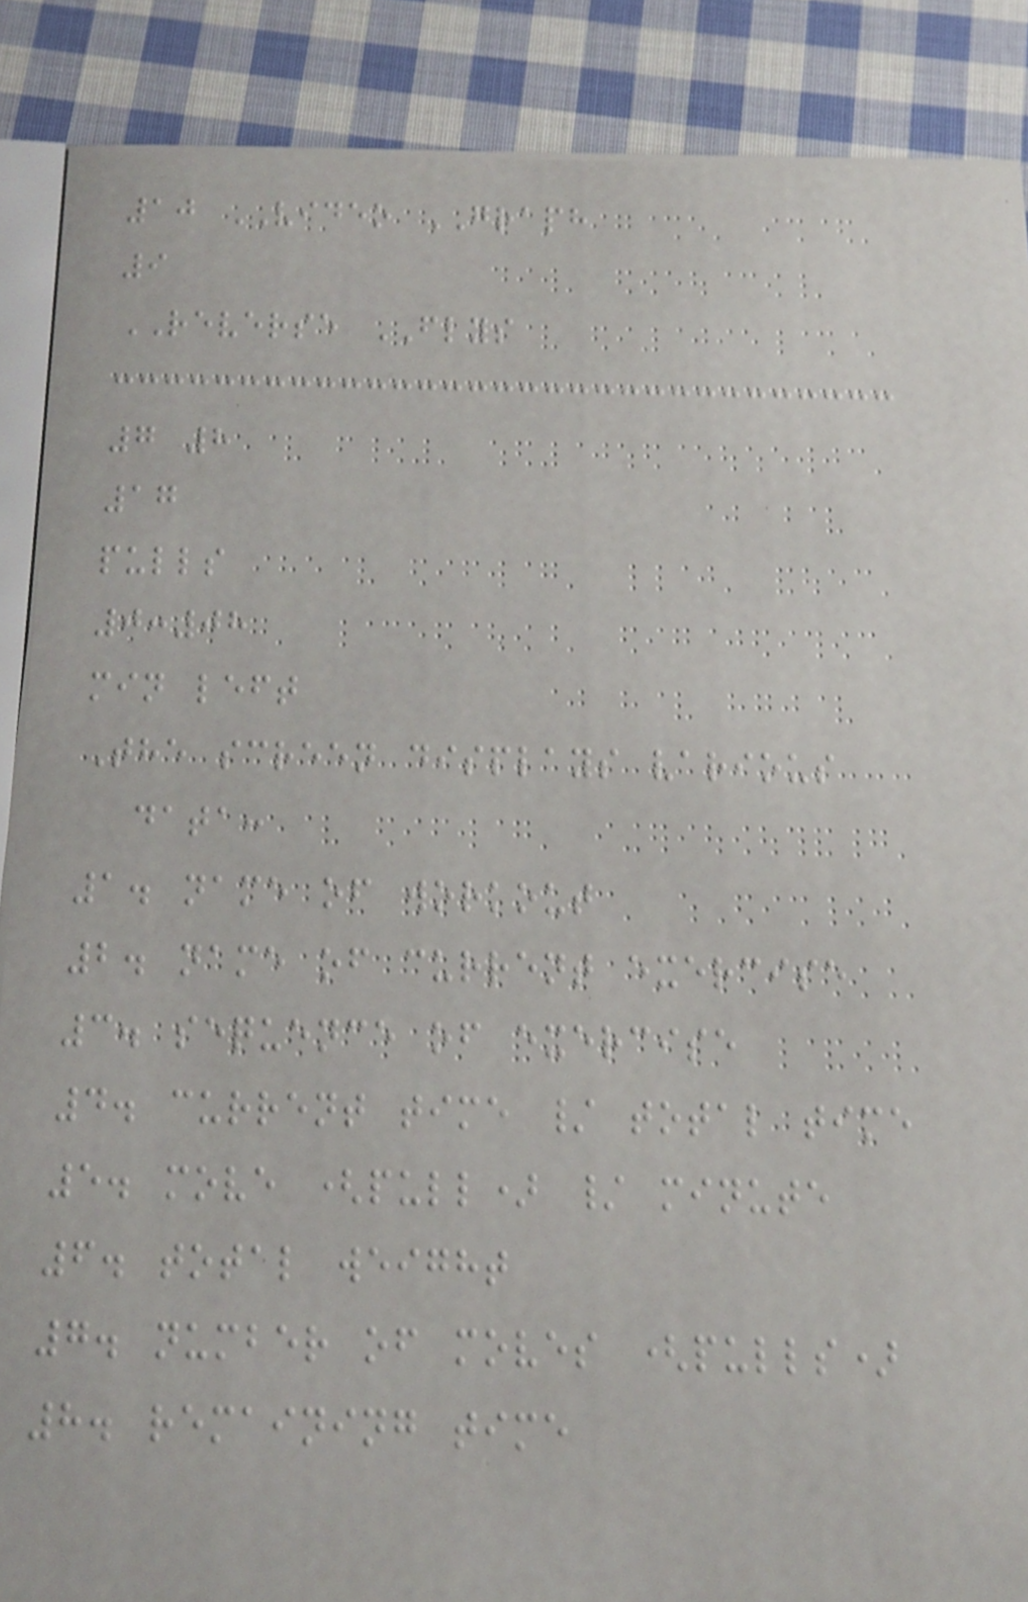10 VIDEO GRAPH
9
REVERSE FLYS
7 8
17
pulls
0:08
min left
The screen displays various
data:
1. name of workout
2. name of current exercise
3. sequence of exercise
4. current time / total time
5. move (pull) / minute
6. total weight
7. number of moves (pulls)
8. remaining time
